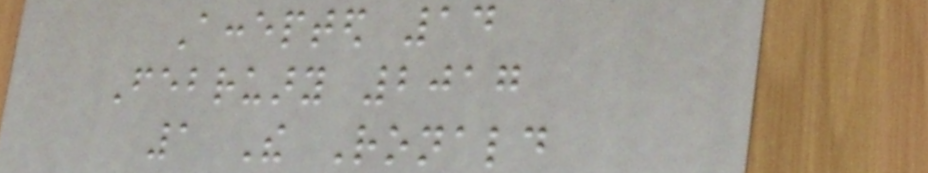Accepted 14
February 2017
1 The Ronald
